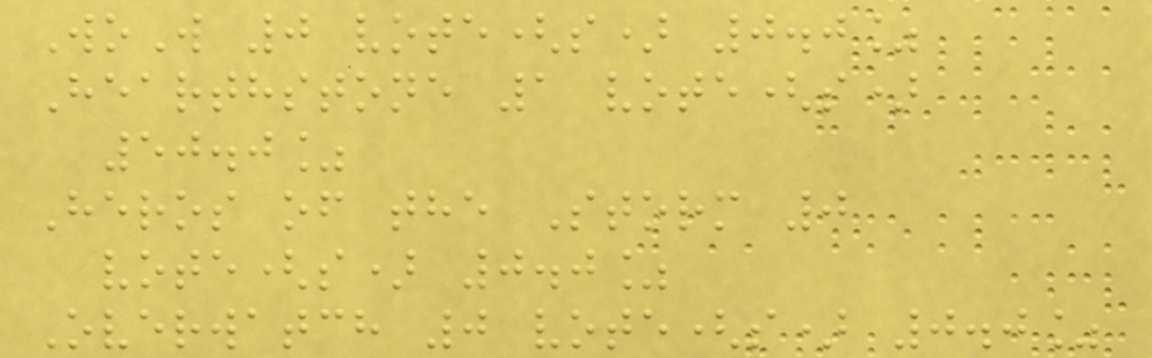WoW 0 vote(s) 0.0%
Hearthstone 1 vote(s)
50.0%
Heros of the Storm 0
vote(s) 0.0%
Overwatch 0 vote(s) 0.0%
